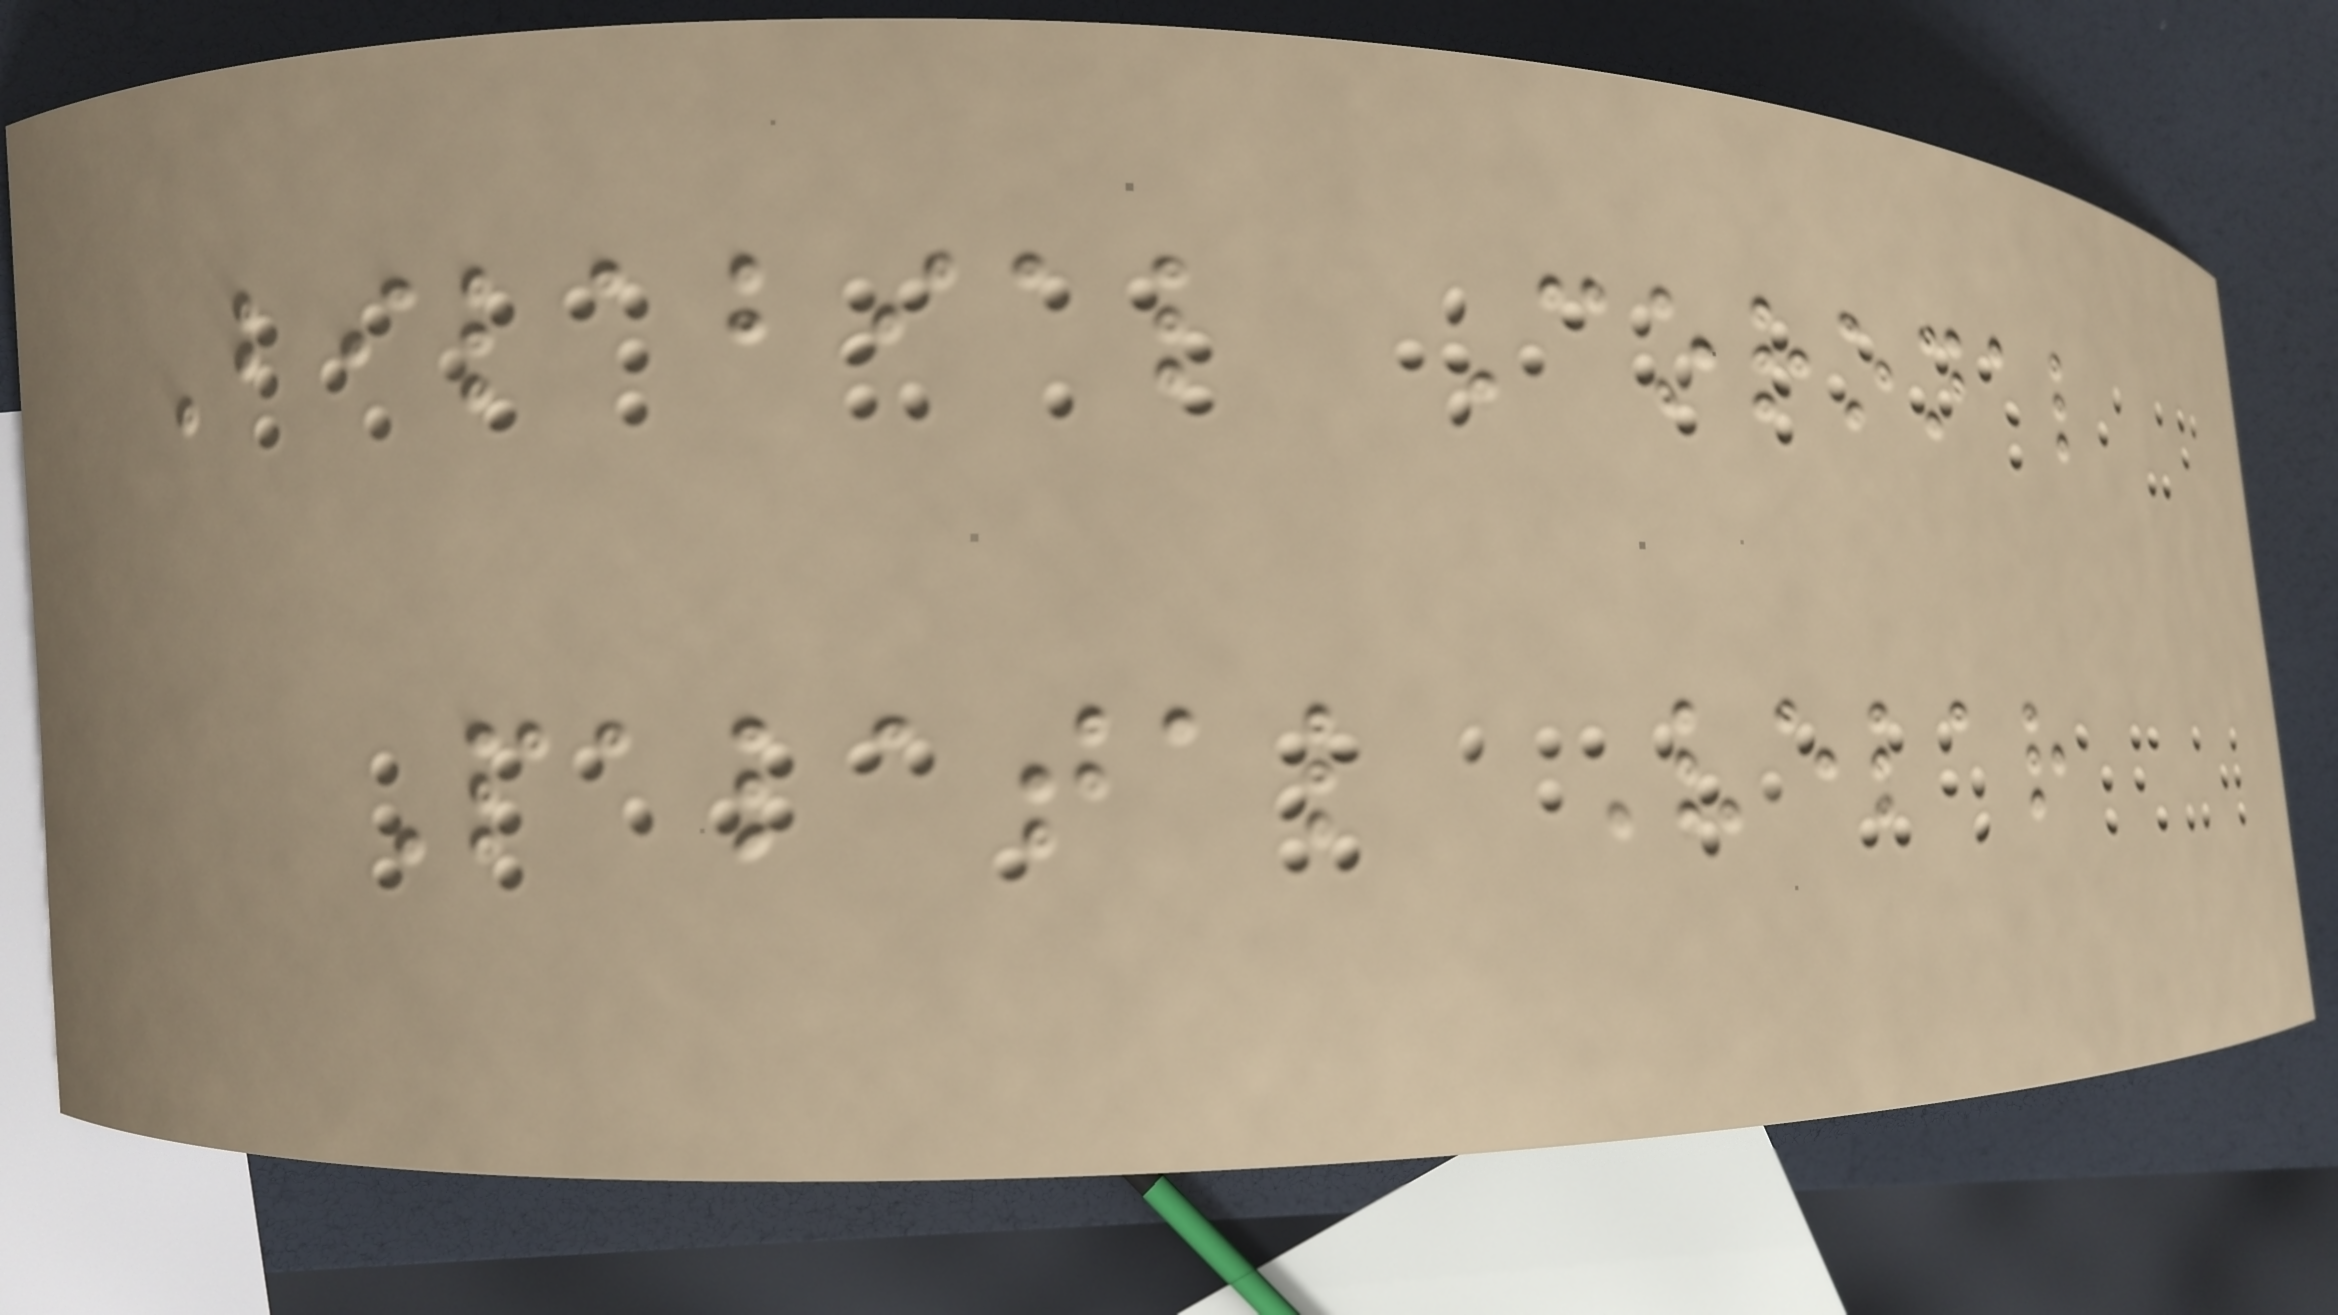Bilabial Coronal
Palatal Velar
